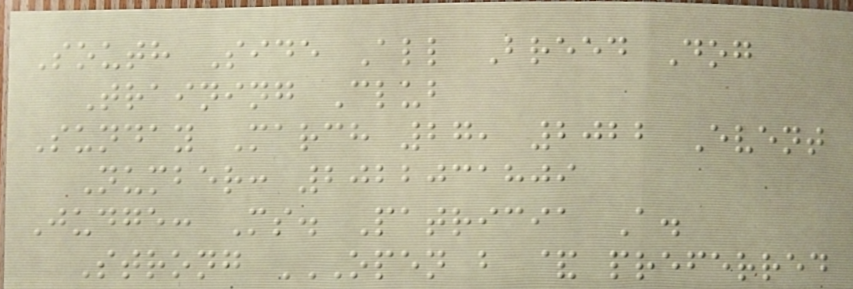South Side All Breed Dog
Training Club
Sunday March 27, 2022 Event
Number: 2022031809
Judge: Ms. Patricia A.
Strong OPEN B & PREFERRED
